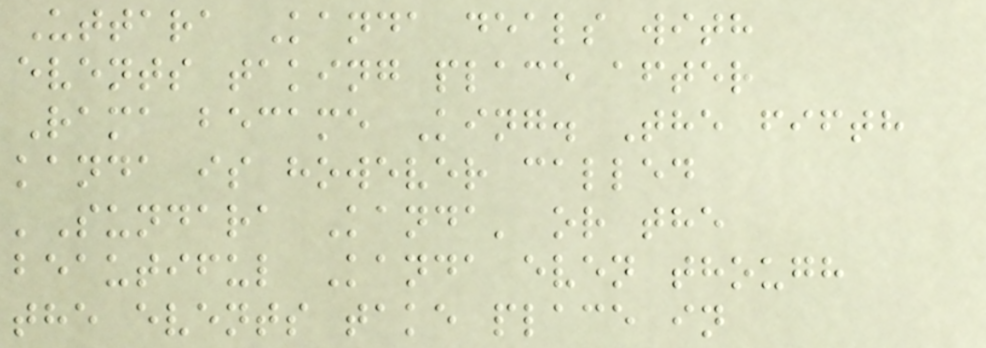Uttara Kanda deals with
events taking place after
Rama became King. The fifth
kanda is however called
'Sundara Kanda' or the
beautiful Kanda even though
the events take place in
